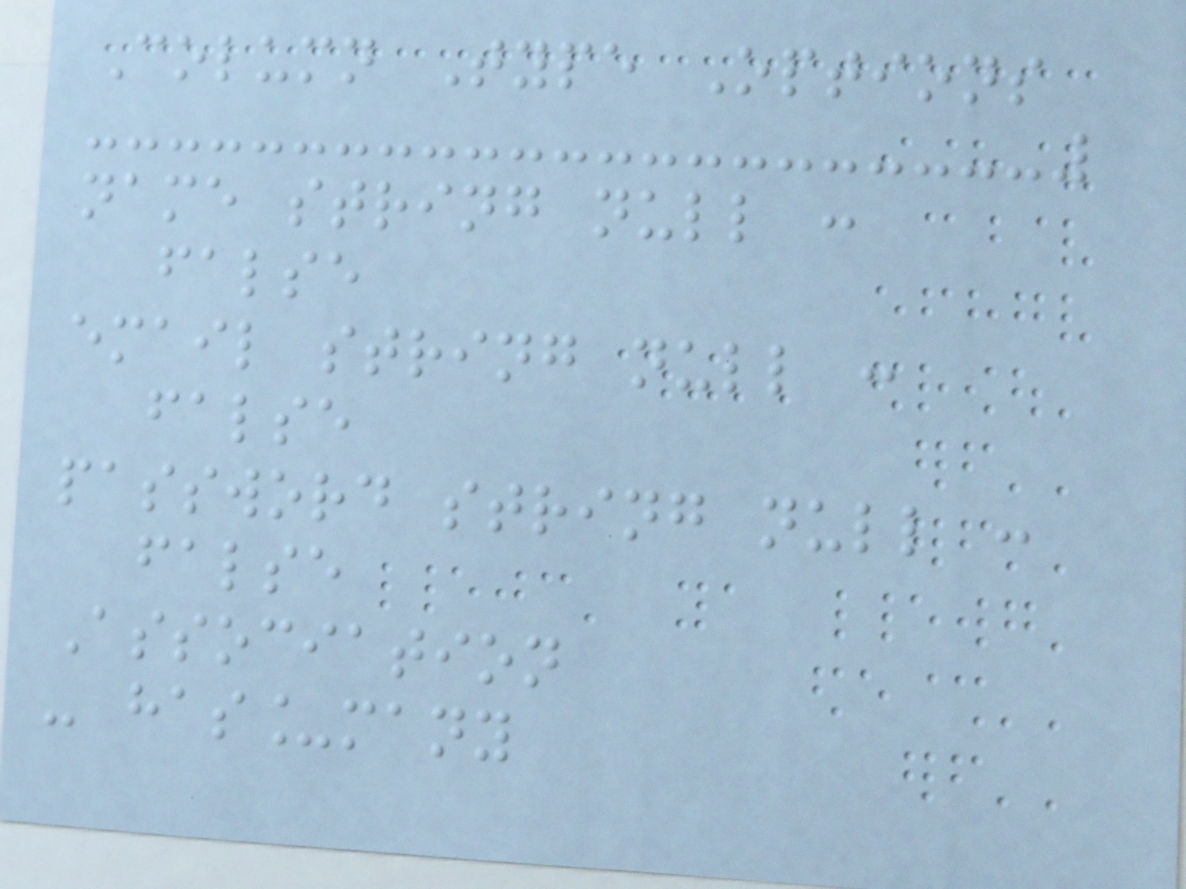Column Type Options
name string null :
false
email string null :
false
password string null :
false
Association
- has_many
